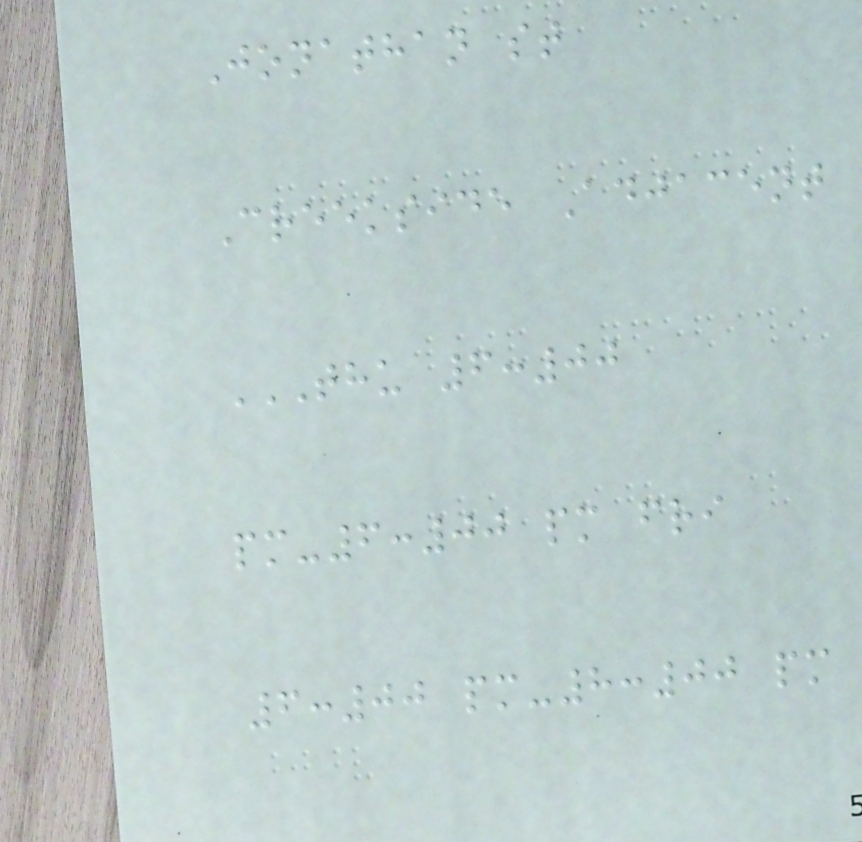Jonathan st
Creekside Adjacent
THU 6:00
PM-6:00 PM FRI
6:00 PM-8:00 PM
